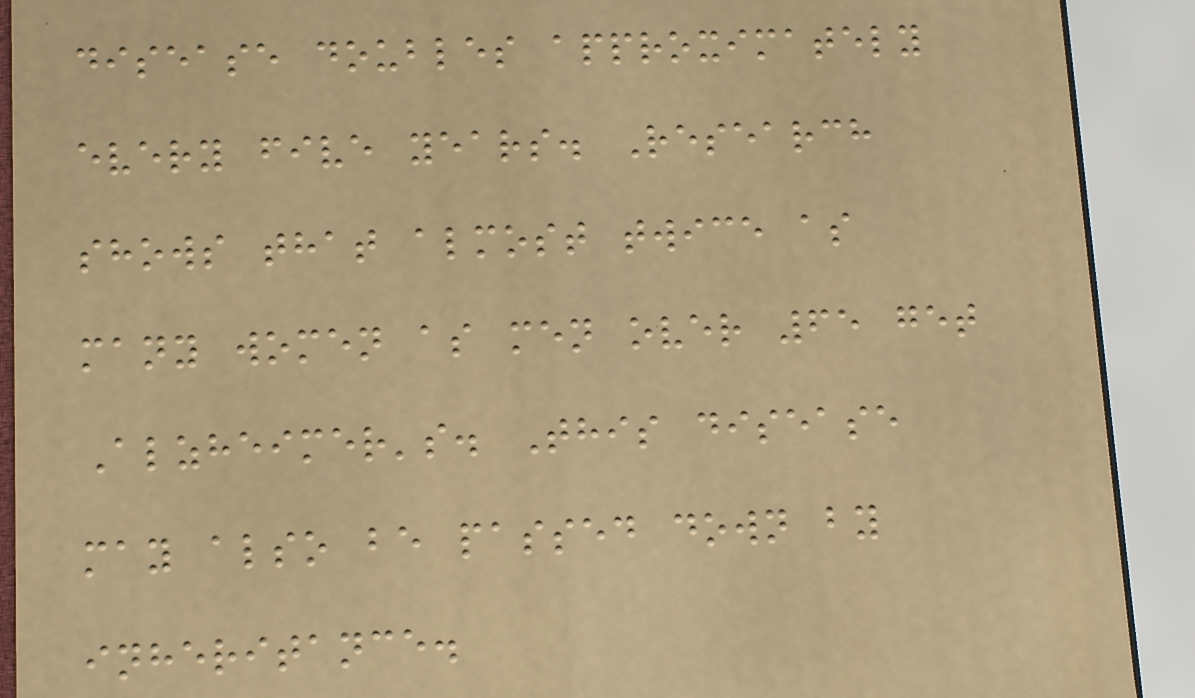disease doubles approximately
every five years. Research
shows that almost twice as
many women as men over 65 get
Alzheimer's. This disease
may also be passed down by
inheritance.
